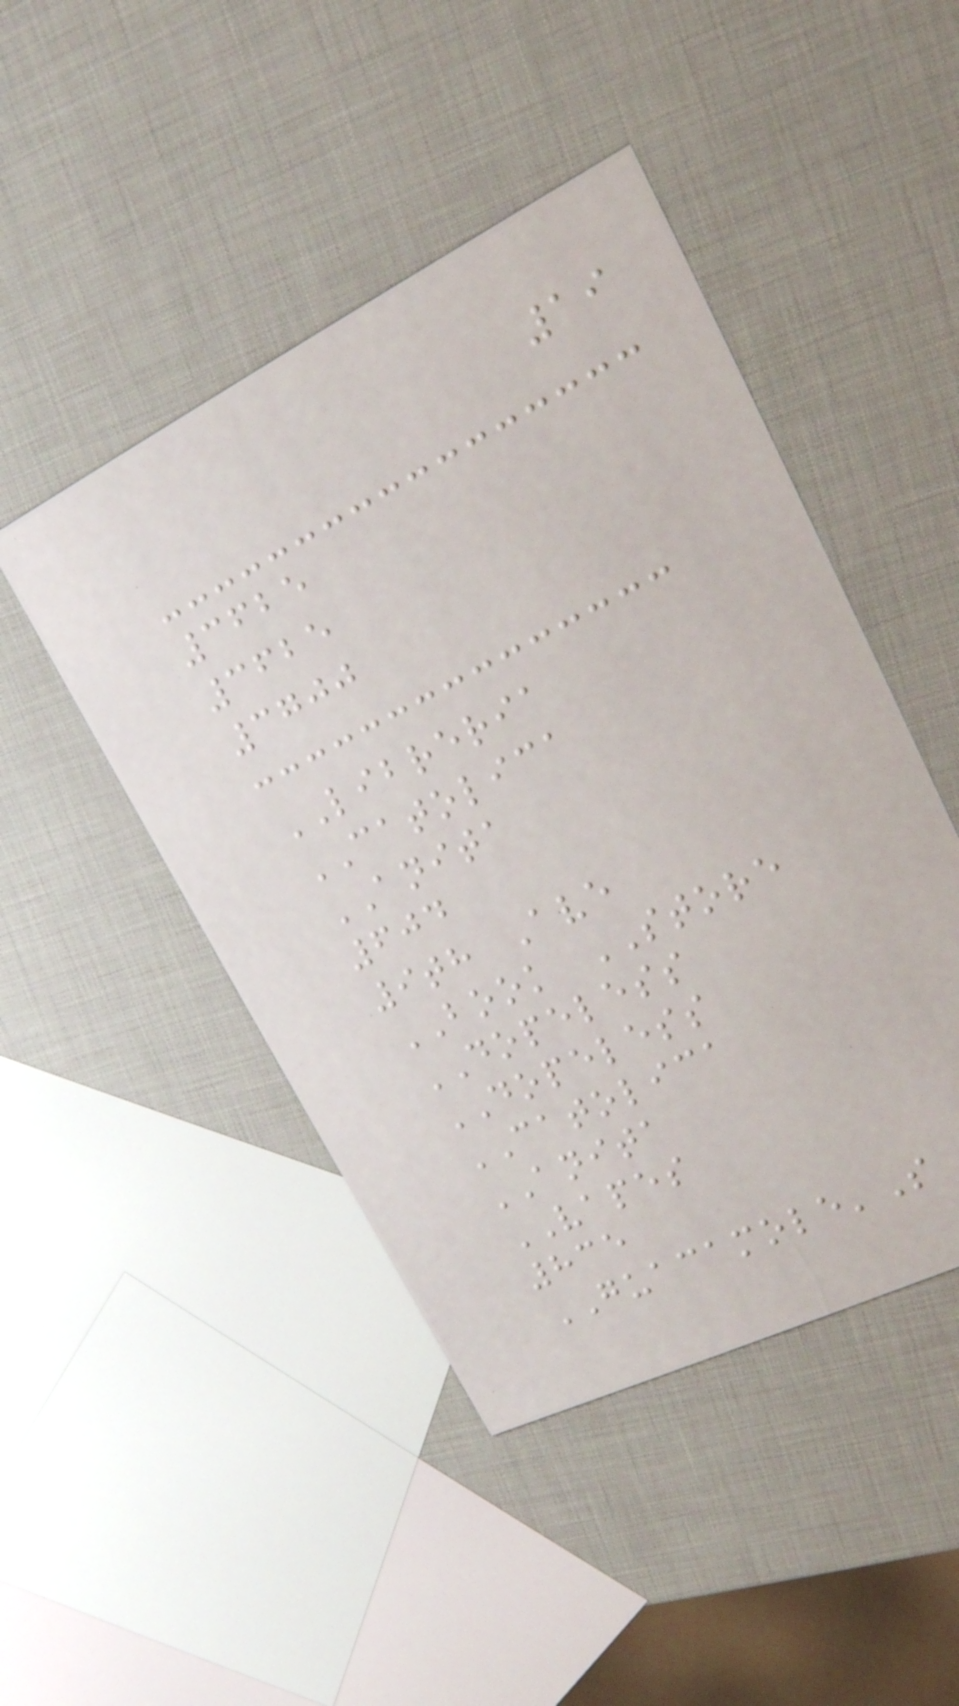19
3625
3625
3700
LIBRERIA
CATOLICA
ANITA
604
9th Ave
BOOK STORE
DOPELESS
DOPELESS
CATOLICA
ANITA
VAPES
835
GUACAMOLE'S
